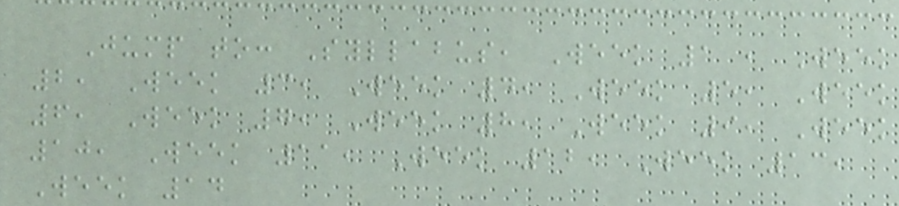Jump to: Syllabus, Week 1 , Week
2, Week 3, Week 4, Week 5, Week
6, Week 7, Week 8, Week 9, Week
10, Week 11, Week 12, Week 13,
Week 14
